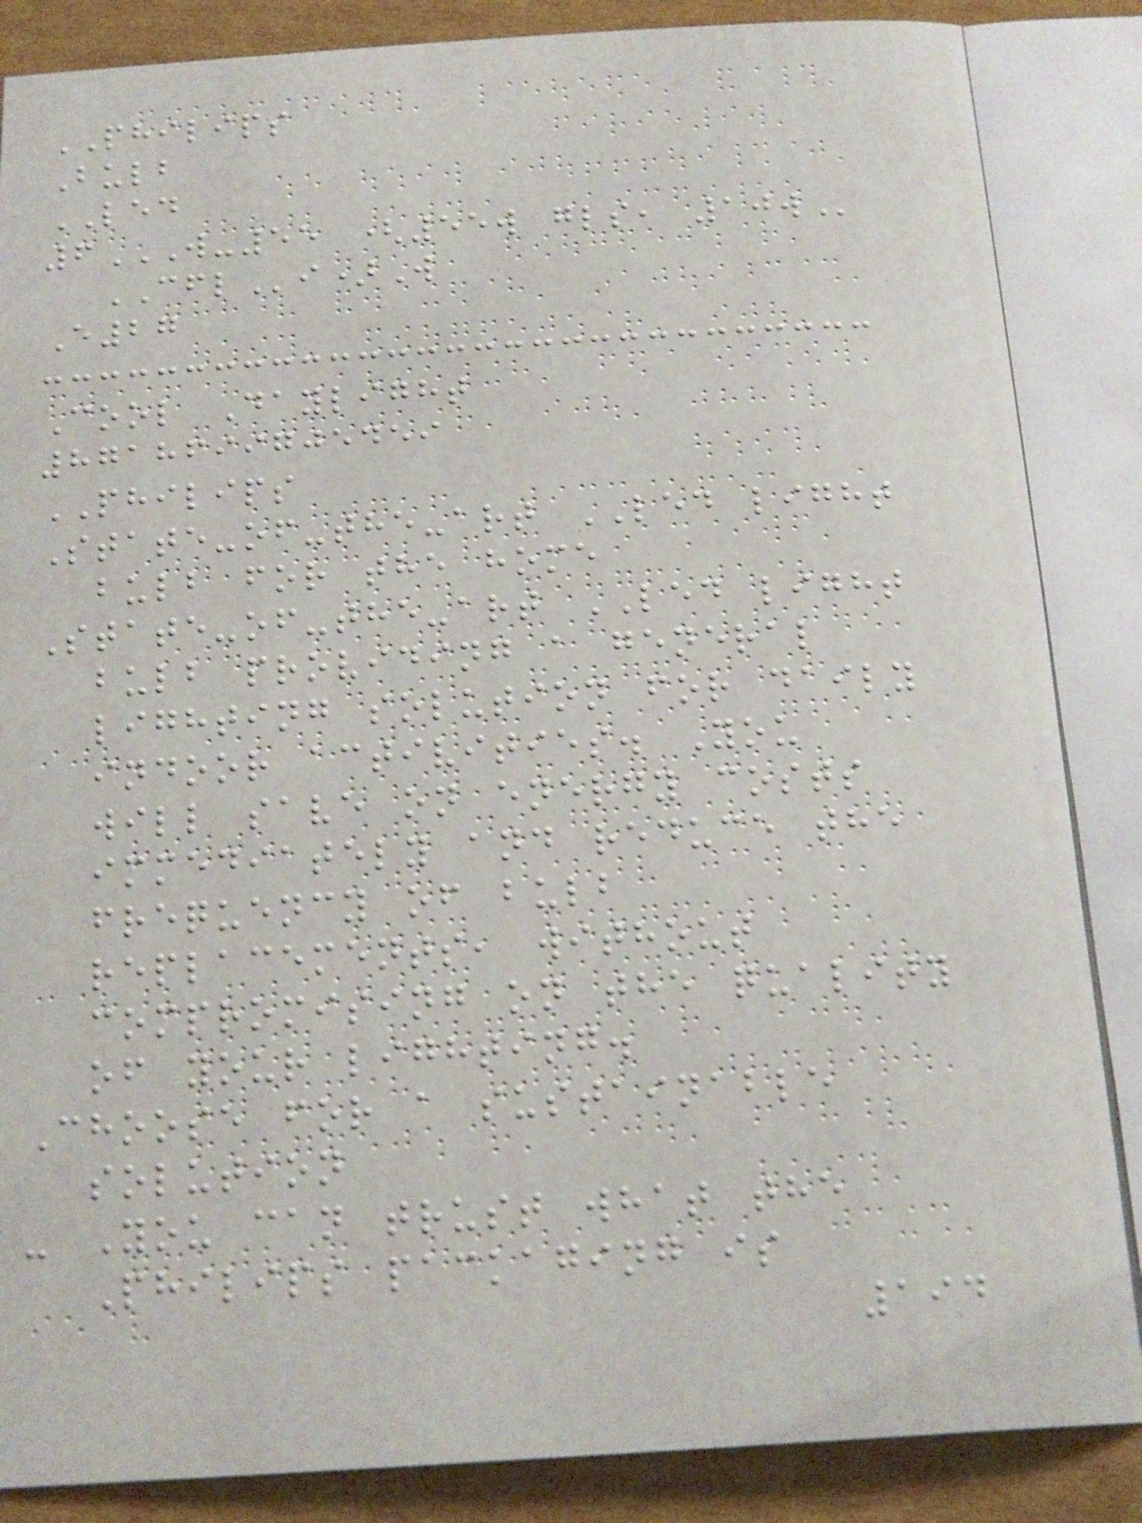PHILIPS
Bulb
LED
6W-55 (55W GLS, 10W
CFLi)W
E27
Cool Daylight
8718699705459
PHILIPS
State-of-the-art LED light
bulb for the home
State-of-the-art LED light
bulb providing a general
lighting solution for daily
indoor activities. You
will save on energy costs
immediately and reduce the
frequency of bulb
replacements, without
compromising on the quality
of your lighting.
Choose for a sustainable
solution
- You can trust what the
Philips packaging is
194
